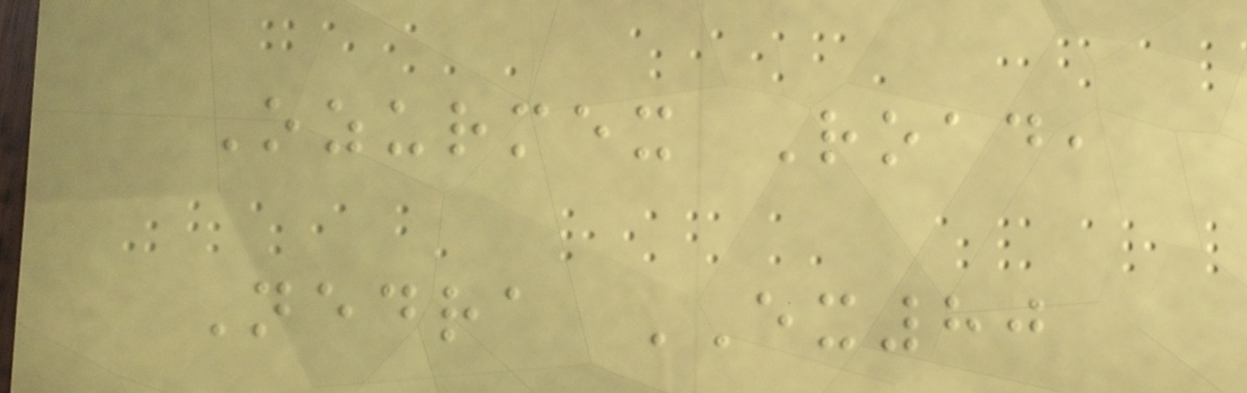Ozurmex Road,
Nedra EX80
